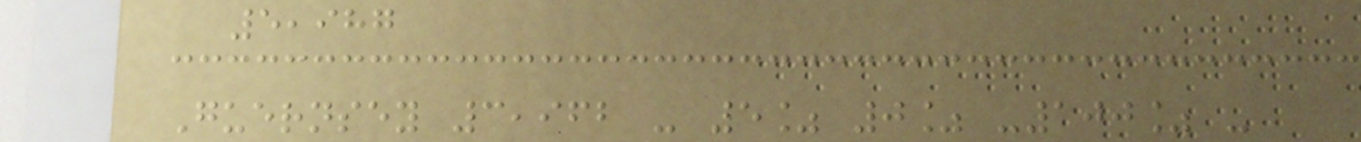5,987
Guernsey 3,962 - 5% 0% -100% -
